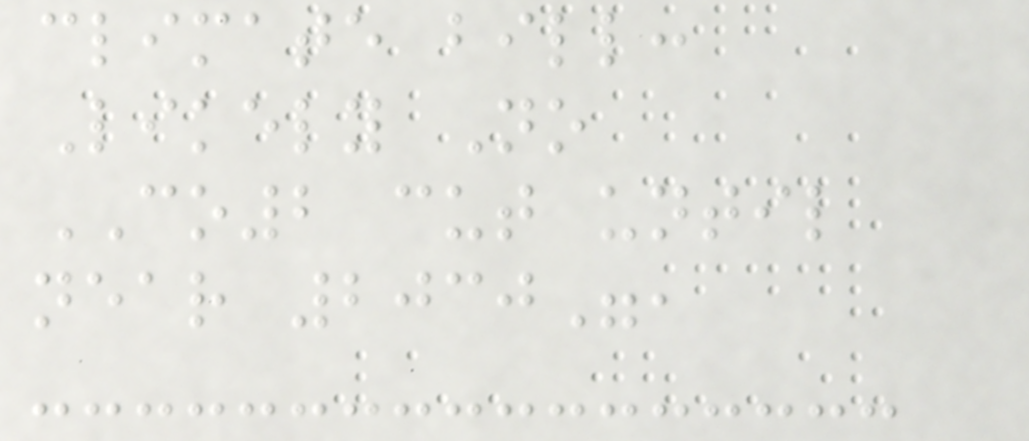climate bill:
Likely No
CO2 cut until
near 2030",
